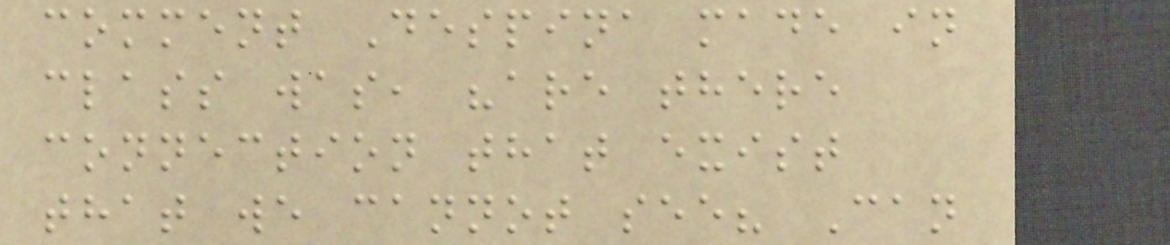comment Despina made in
class was, "are there
connection that exist
that we cannot see? Can
